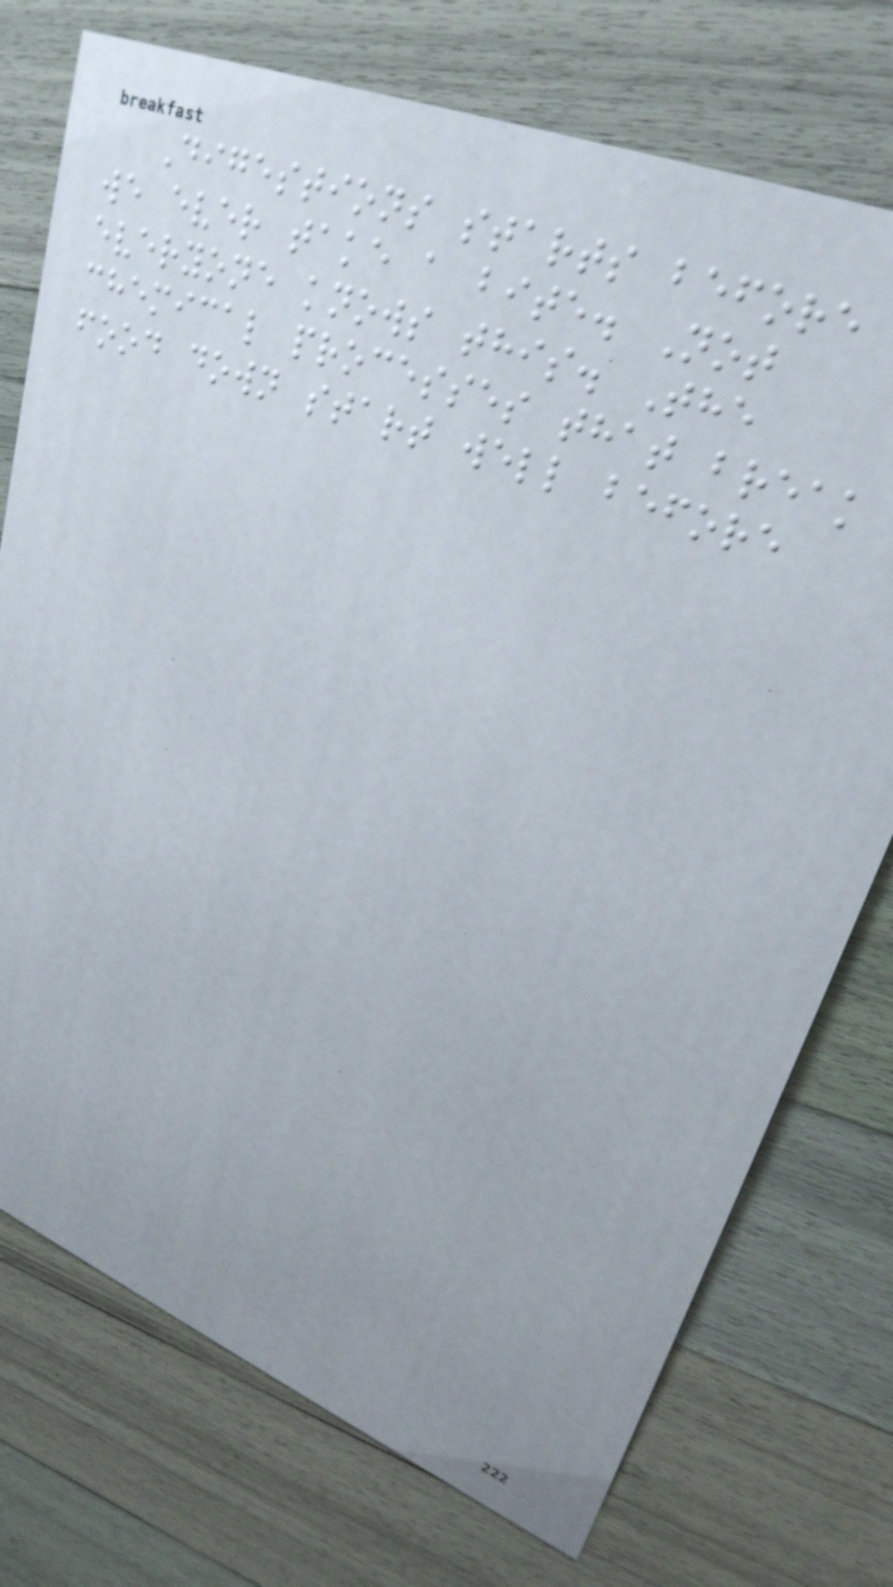Digestions starts before
we ever take a bite. Not
everyone knows this. The
chemical processes that break
food down start well before
